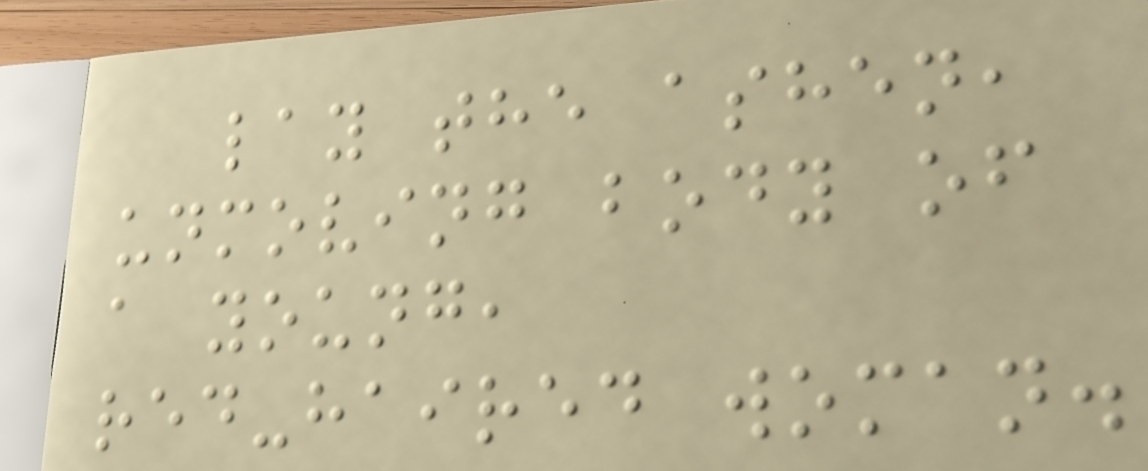lay the ashen,
unmoving body of
a young,
red-haired woman.
